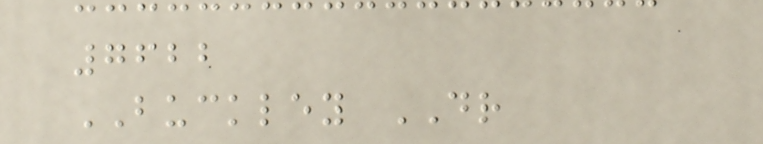7622
BUCKLEY DR
